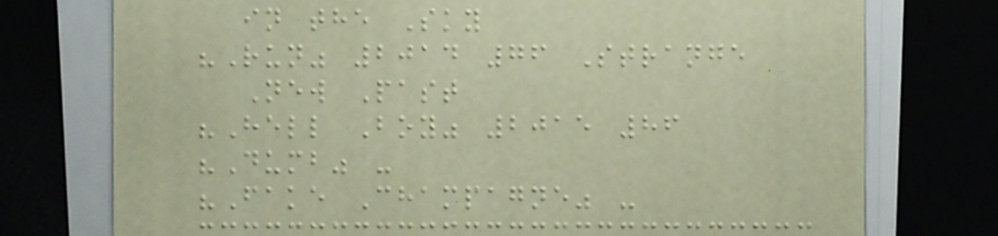in the Sky
"Run" 2014 76 Strange
New Past
"Hell Boy" 2015 86
"Dumb" -
"Fake Champagne" -
